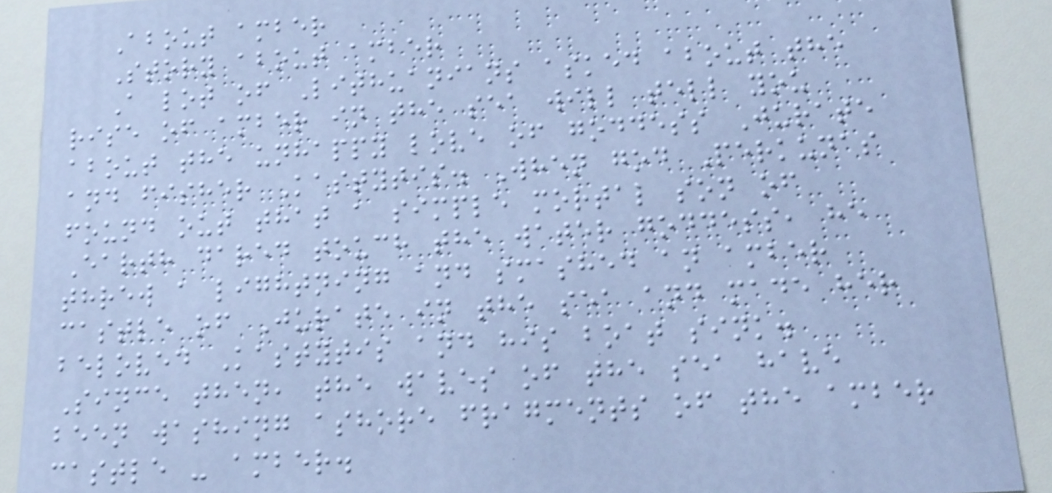About amber
Story about amber
A lot of Lithuanians asked about the
rise of amber in the sea will tell you
about the unhappy love of goddess Jurate
and fisher Kastytis. When god Perkunas
found out that a simple mortal son of
Earth dared touch the water goddess, he
threw a lightning and smashed an amber
castle of Jurate in the sea and made her
beloved Kastytis and his boat sink.
Since then, the waves of the sea have
been washing ashore fragments of the amber
castle - amber.
